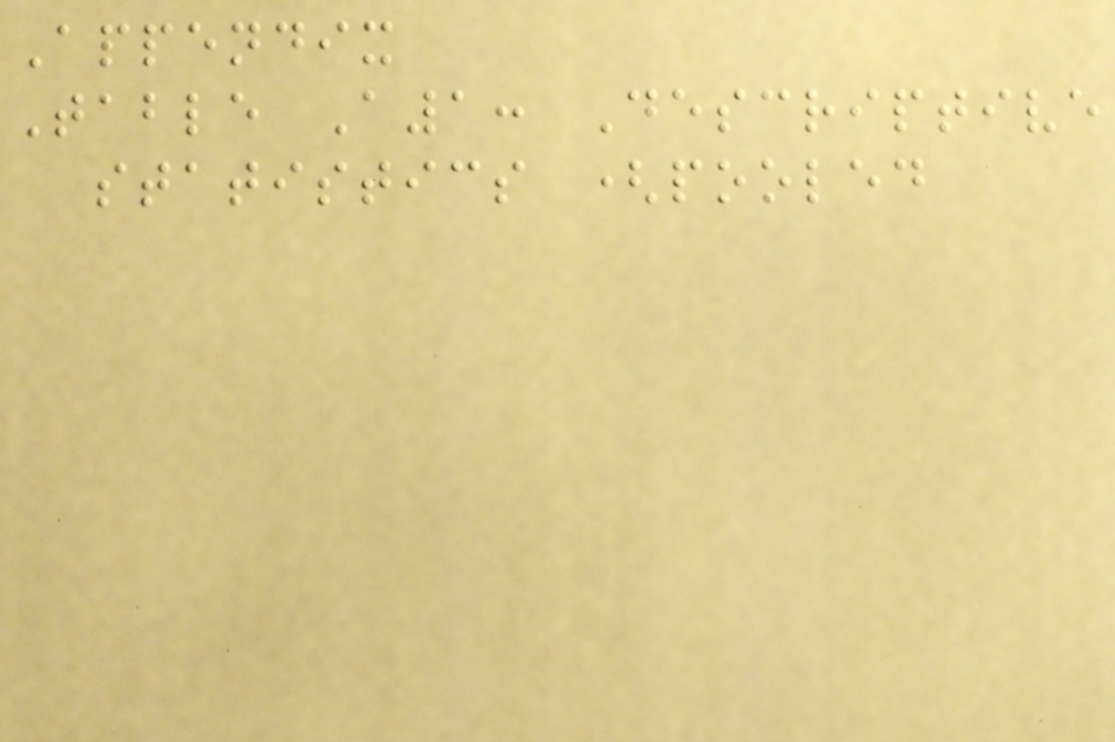Appendix
Table A1: Descriptive
statistics (pooled
